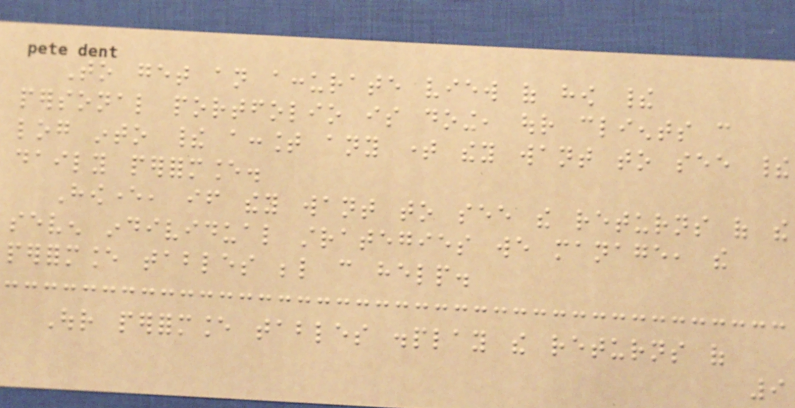To get an accurate view of how their
personal portfolio is doing, our clients can
log into their account any time they want to see their
daily performance.
However, if they want to see the returns of the
seven individual strategies we manage, the
performance tables below can help.
Our performance tables display the returns of
9
